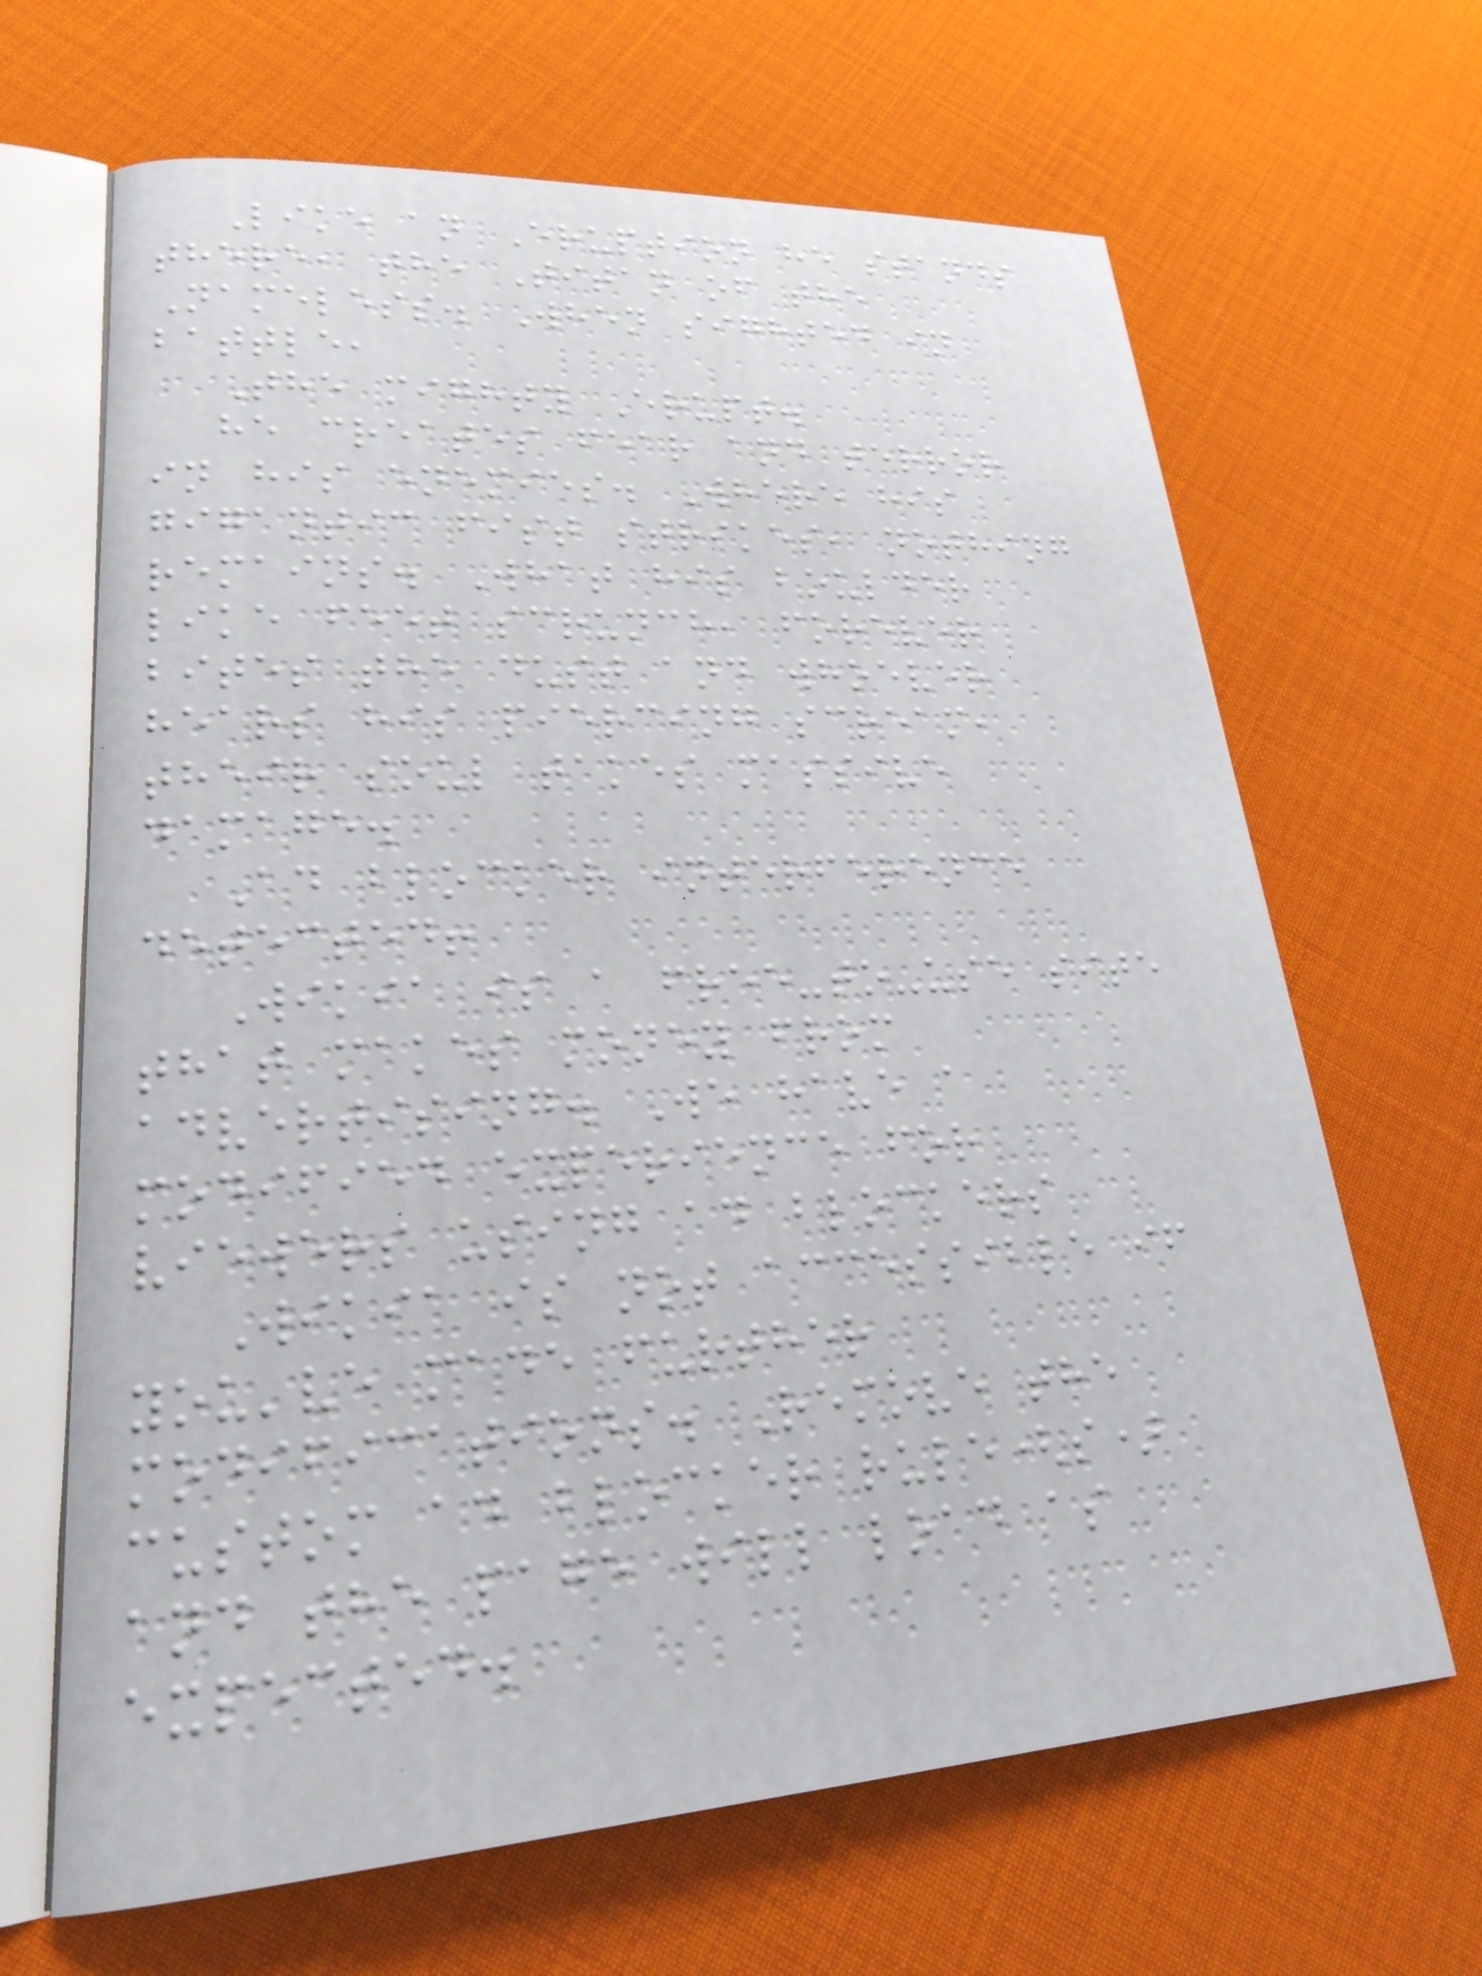Like an Eruption he stands
there, the Titan of the
Nameless. When sighted in
battle,
The mighty Erupt.
he creates fear and terror
in his enemies. Where his
gigantic fist strikes, nothing
remains. What his boulder
like feet scrunch, forever
bites the dust and whoever
hears his piercing scream,
their soul takes massive
damage.
Ad blocker interference
detected!
Wikia is a free-to-use site
that makes money from
advertising. We have a
modified experience for
viewers using ad blockers
Wikia is not accessible if
you've made further
modifications. Remove the
custom ad blocker rule(s)
and the page will load as
expected.
